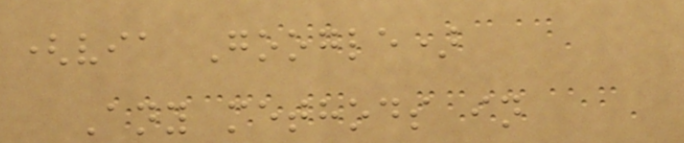(via Google)
Any methods in
